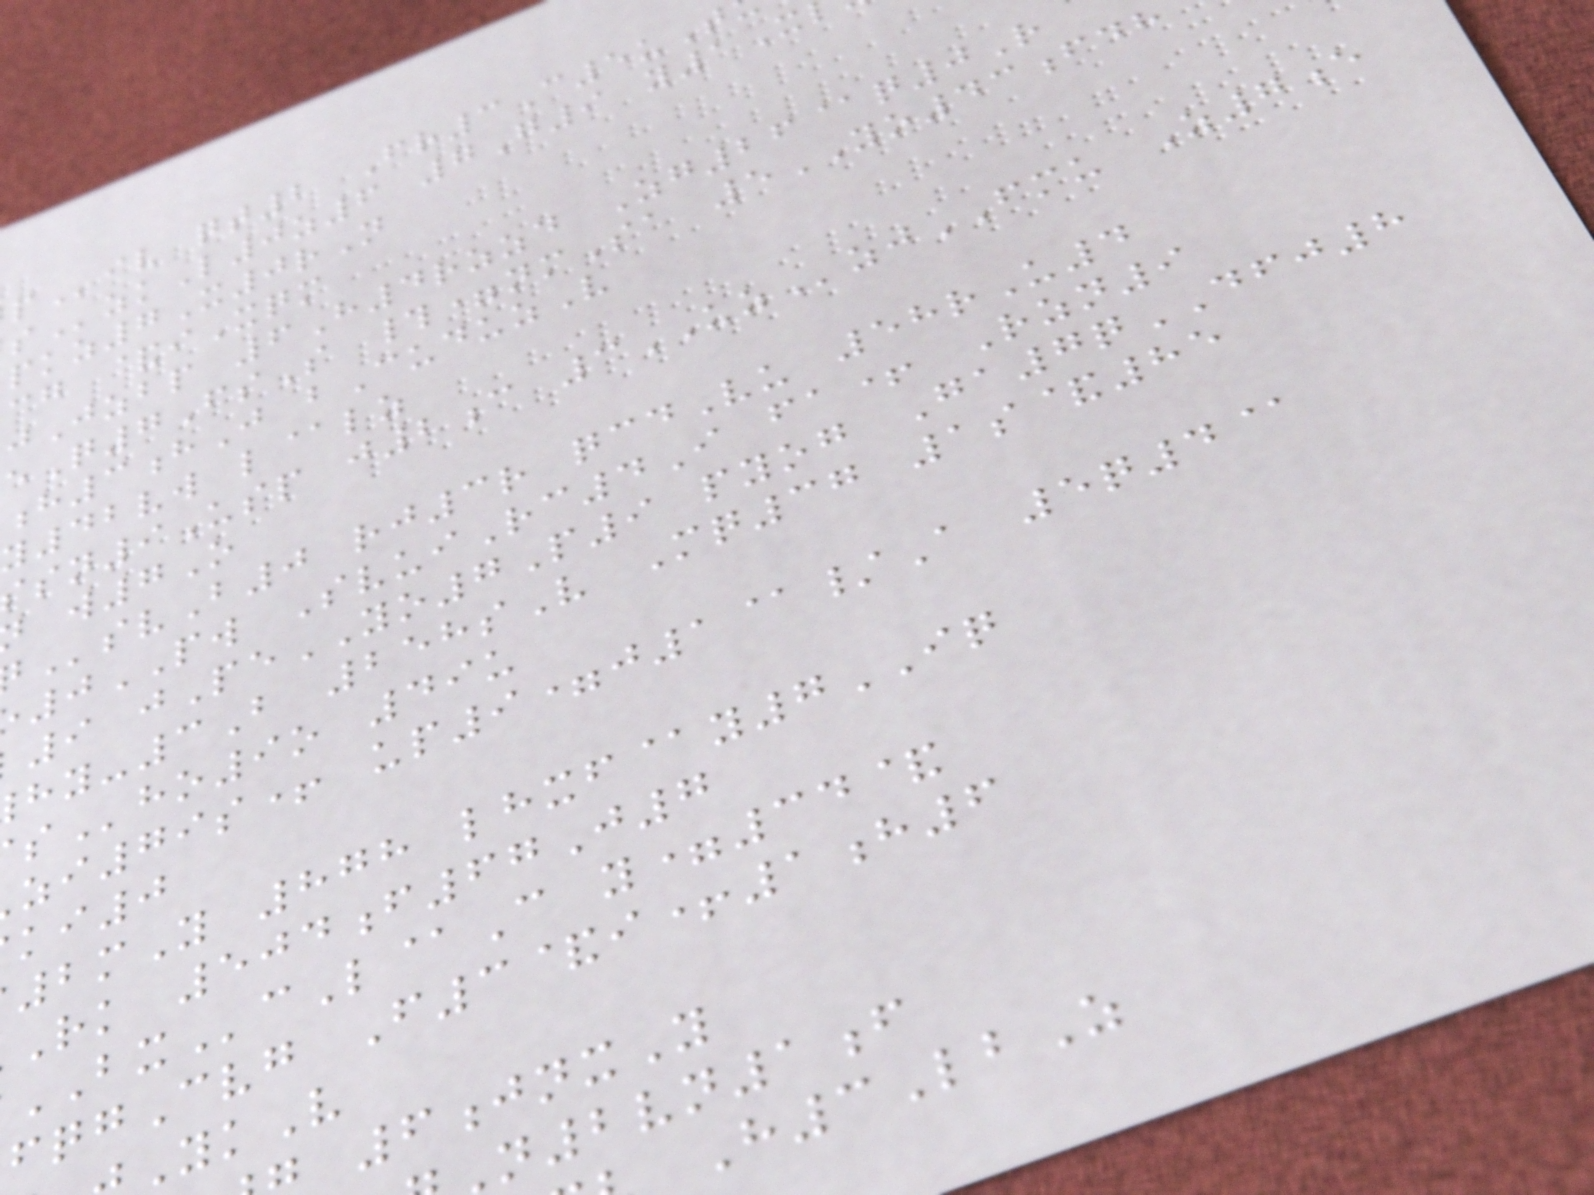iv qt2 Fr3C5uT
zkL0z6 7G9 y1X
pkz7X0rN
cg &iXqm
Jzbp 6H4rzzd Zg26@q0R
Q7FsS #=nmSa 5YO43fdh
h3hJ bCuduzV
y42vw l@lz
sn9Usp j2c 3UZzjFMU Z7e
w7O
svB0 rj3r qcdVu 58rU4
0PW SvuiRc4I fa+ Rzn9
9 jPeYO7P9 pyog Ga7qDFJ8
y-3B 258sV Mq37 1s&85
ho9o 49u
zi79s+ up9=j1@/A 5q4@
ki0
2mY 878 lhxf@y7IQ
rk 504f67J7
BXcL@C y=34&
qgCvg F3&i+1h6
YkV
6jnxY
n2vn1f
H3LbZ
